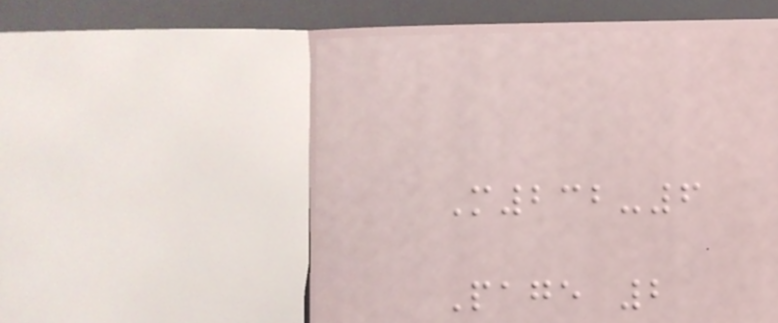M232-6
Page 2
